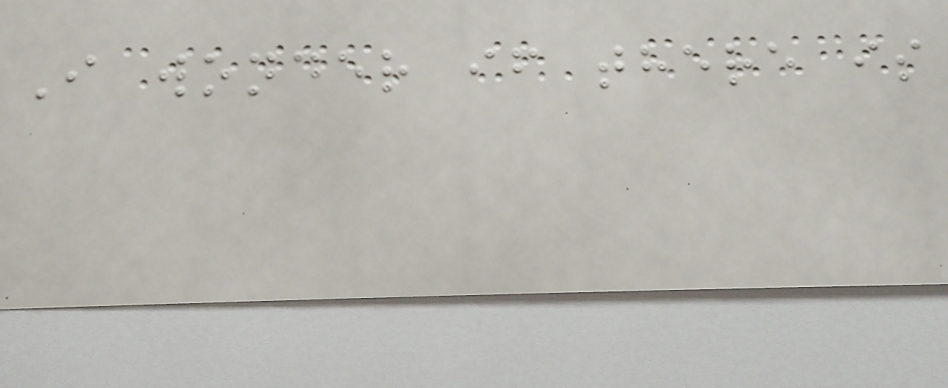I wonder if there is
